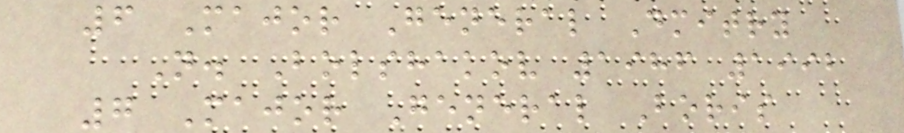6 Major General Dmitry
N. Bolshakov 1986 1992
7 Major General Boris
